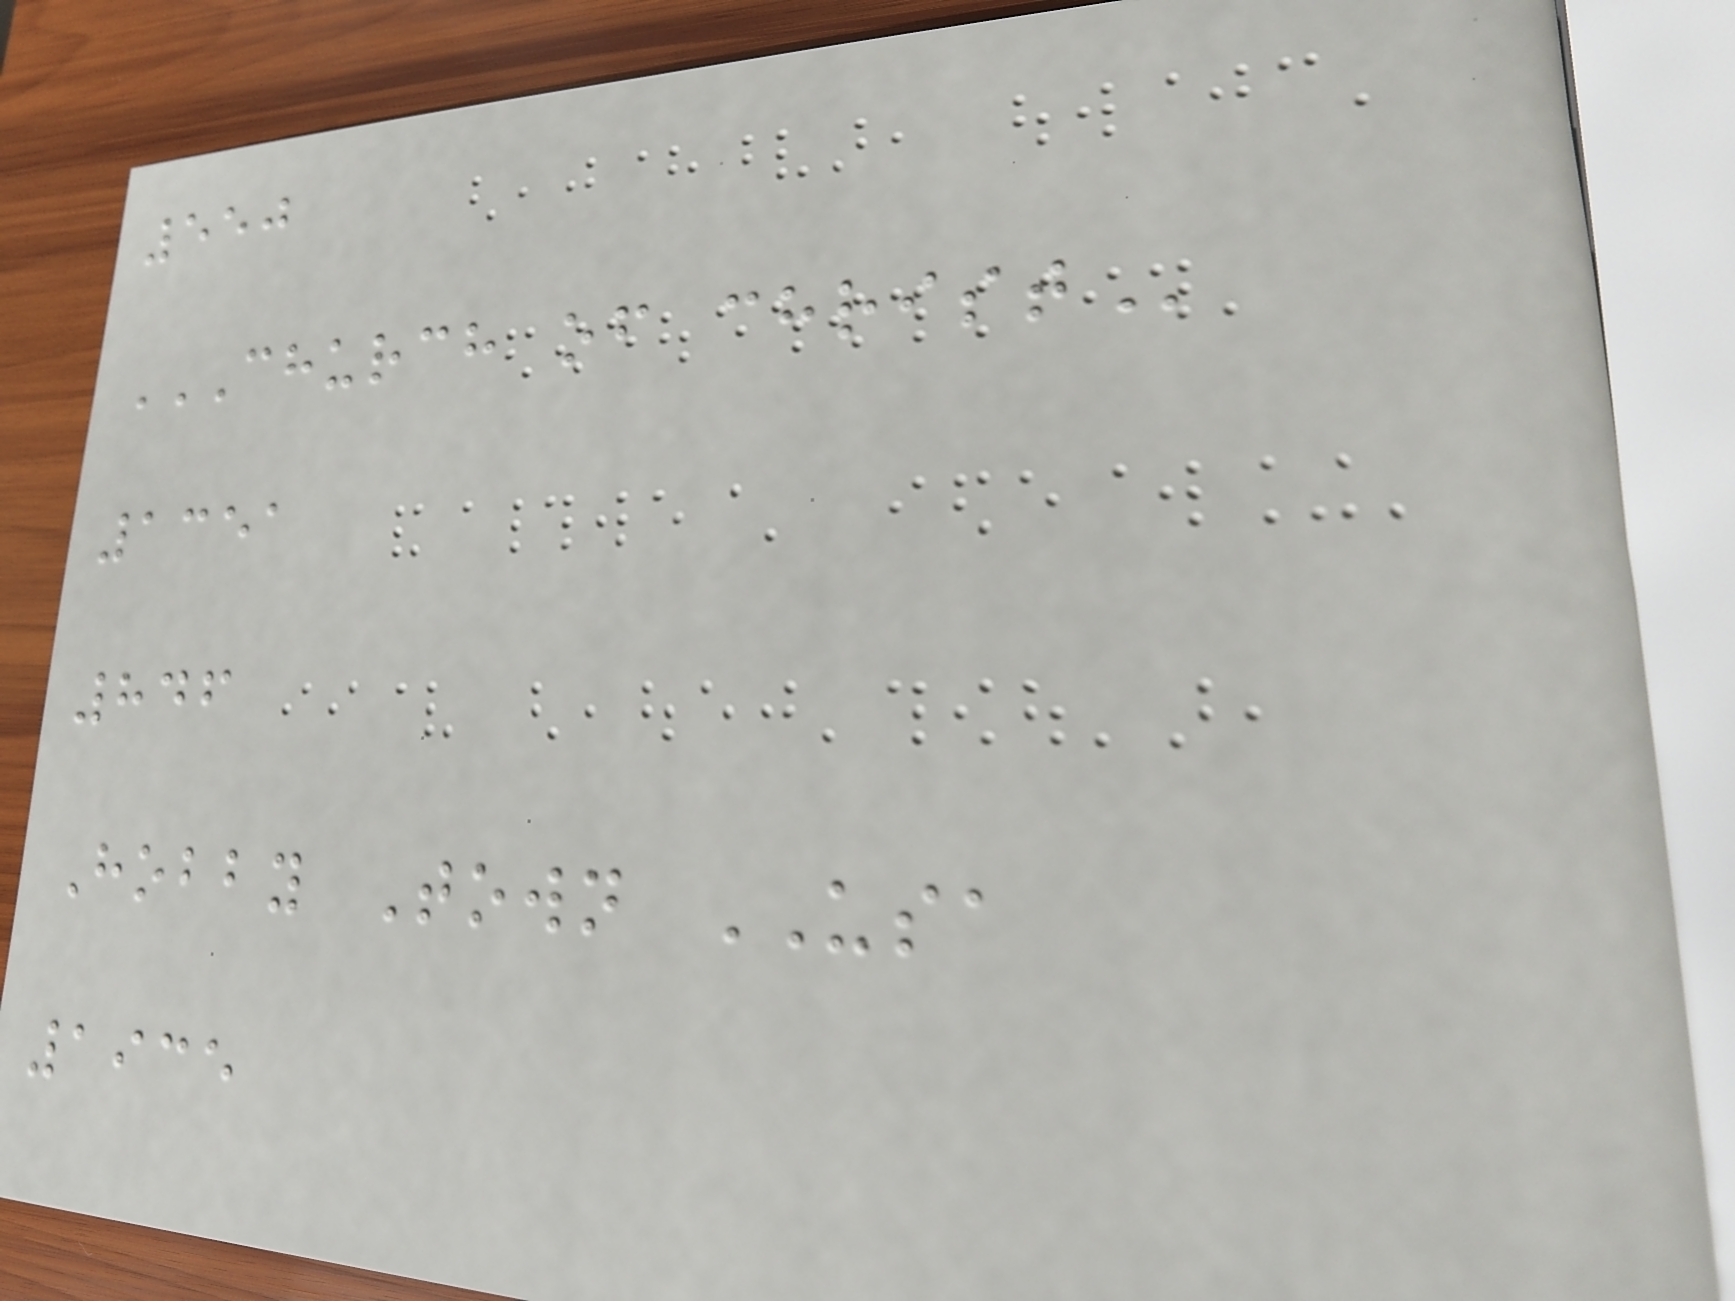550
CHURCH OF CHRIST
1351
846
Hobby Town USA
1935
